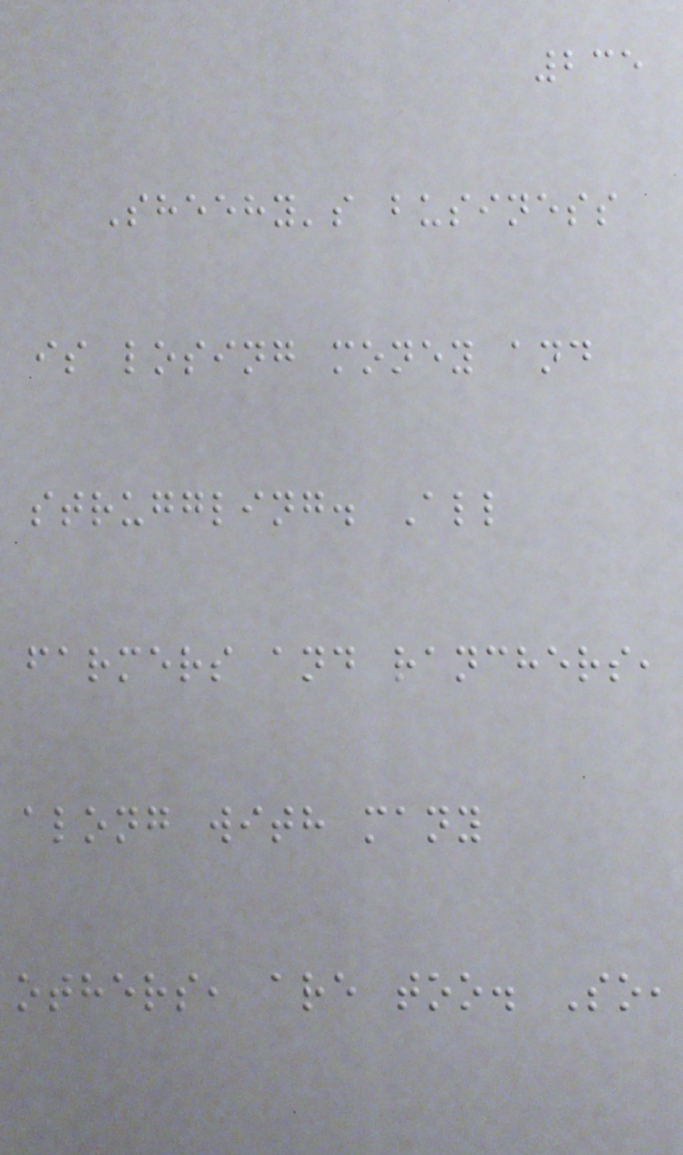235
Sheehy's business
is losing money and
struggling. All
farmers and ranchers,
along with many
others, are too. So,
